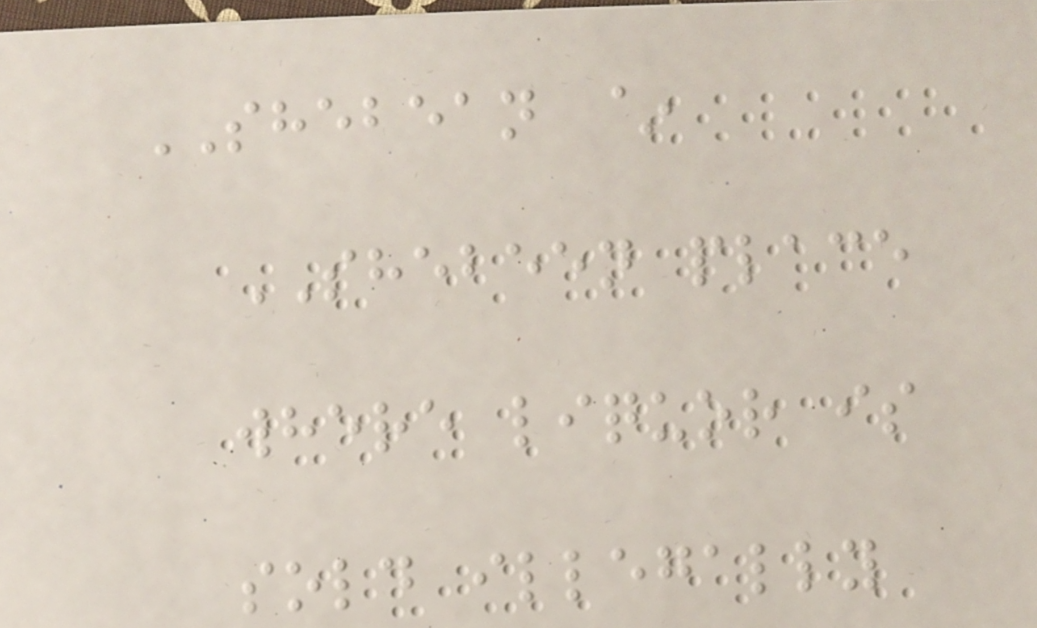SHEBEAN ~
SHEBEEN place
where liquor is
sold illegally
